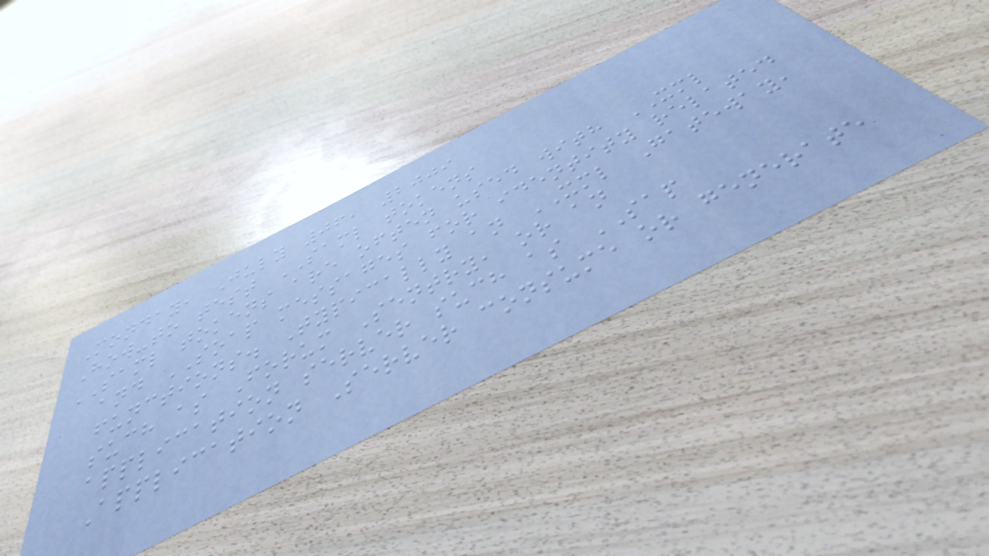Monday, July 06, 2009
How-to test SAML tokens
SAML tokens are often used with XML
and SOAP messages for identity related
functions. Typically an XML Gateway,
such as Forum Sentry, or an
application server such as SAP
Application Server consume or generate
